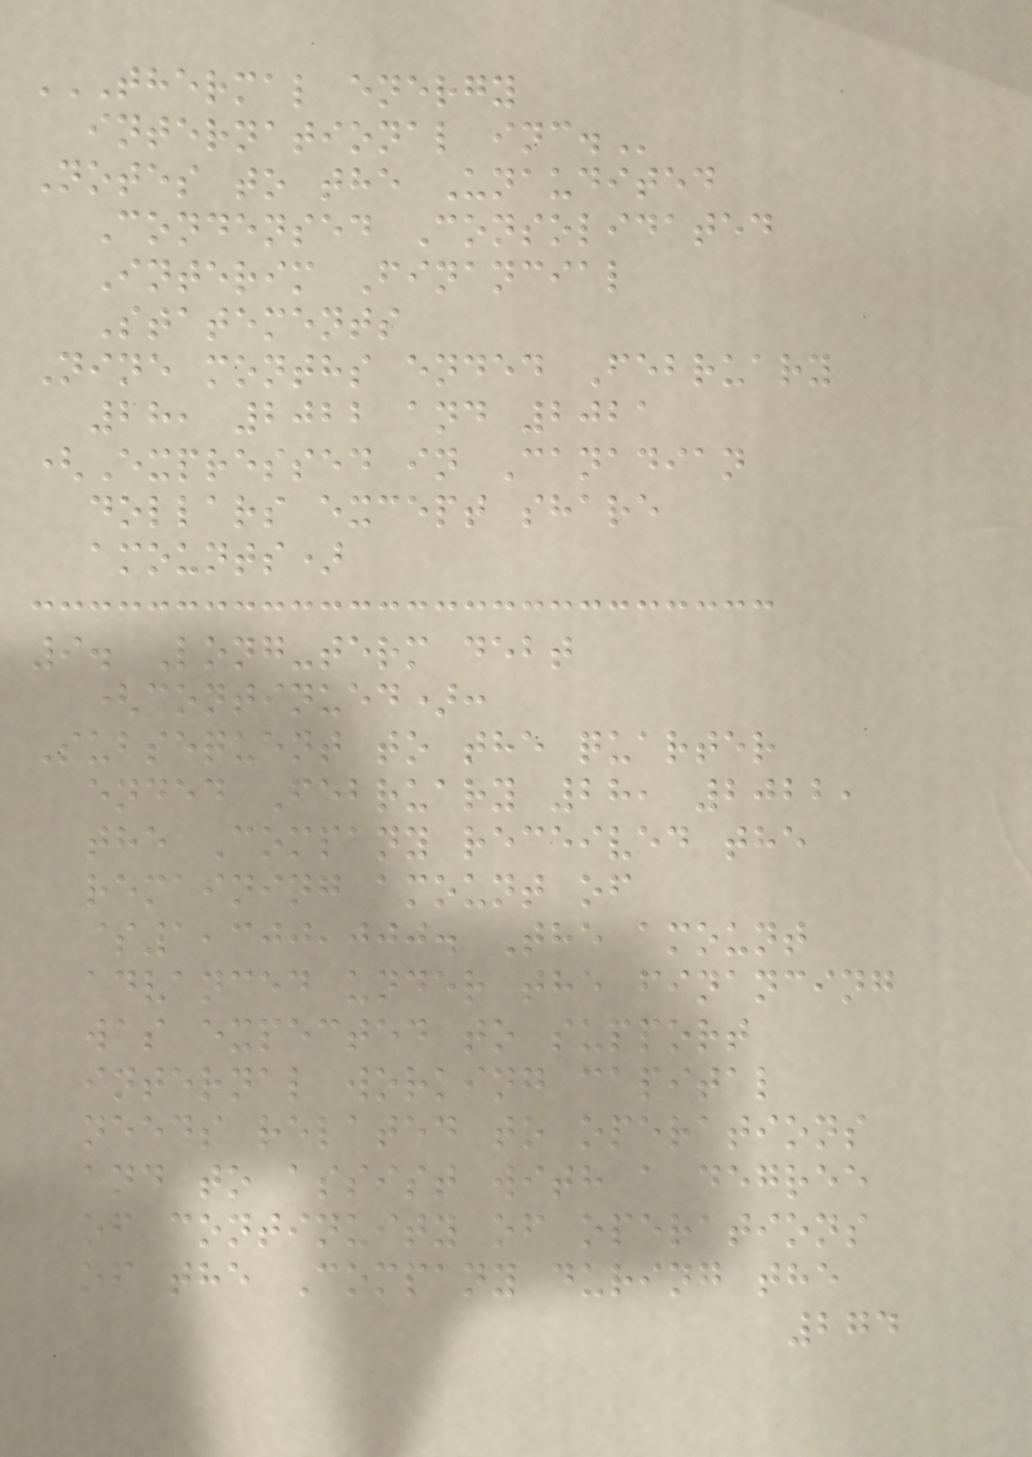THERMAL ENERGY
INTERNATIONAL INC.
Notes to the Unaudited
Condensed Consolidated
Interim Financial
Statements
Nine months ended February
28, 2022 and 2021
(Expressed in Canadian
dollars except share
amounts)
9. Long-term debt
(continued):
Subsequent to the quarter
ended February 28, 2022,
the Company received the
remaining amount of
$1,300,000. The amount
advanced under the financing
was expected to support
internal working capital
needs related to operations
and to assist with a degree
of continuity of operations
of the Company during the
274
